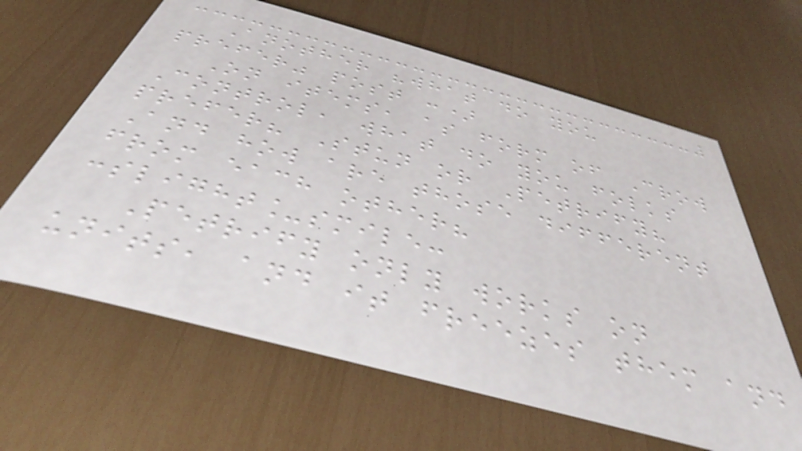Another "what do you
prefer" post :)
On items, as form of Crow
Control, what do you folks
prefer? Stun or Petrify?
And how are those different
from each other?
:slight_smile:
Petrify only works on
units, and it freezes them and
